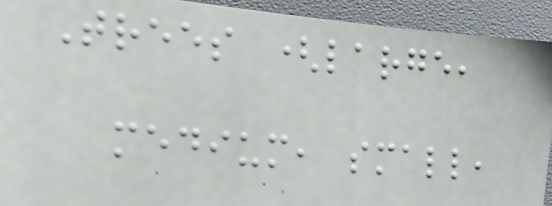Trees (large,
medium, small,
